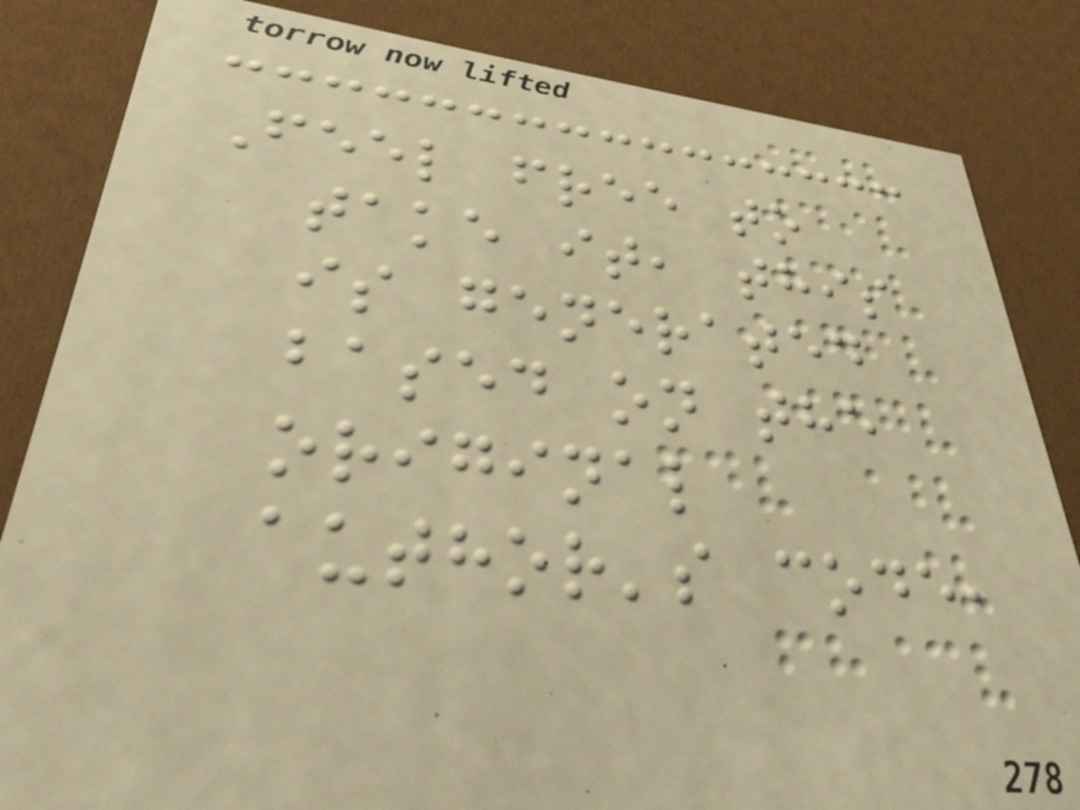Feel free to
take it, this
is generated
based on the
original
author's code,
